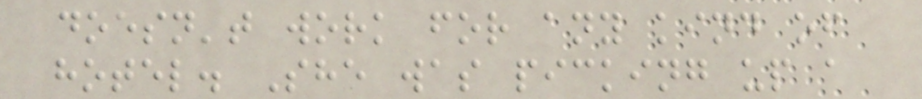doesn't work for any kind of
hotel. She was picking up a
